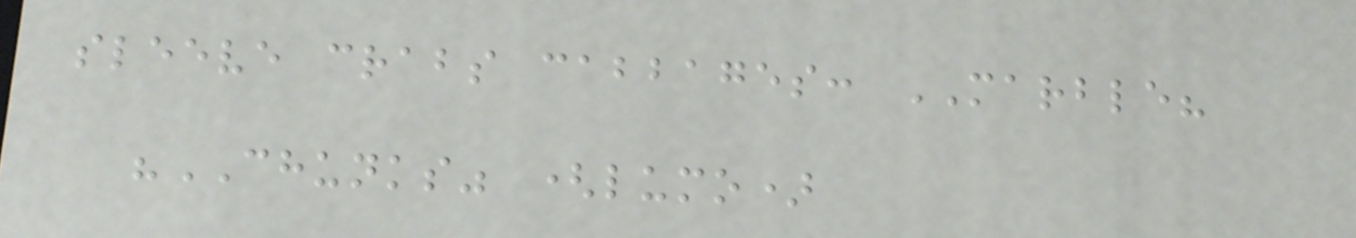sleeve crabs cabbages: MARBLE?
"CHUNKS" (lumo)
